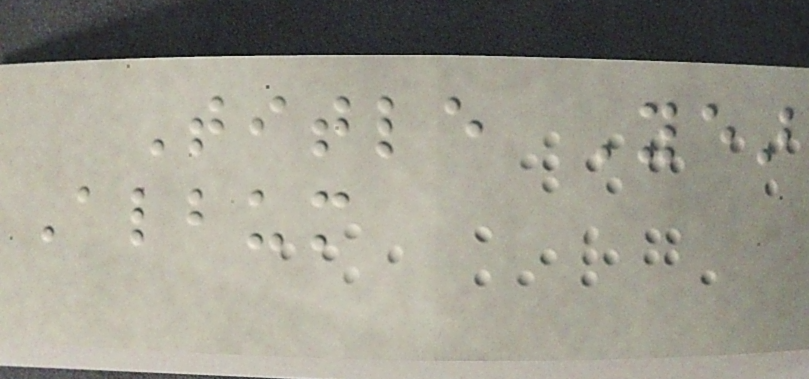Title Year
Album
